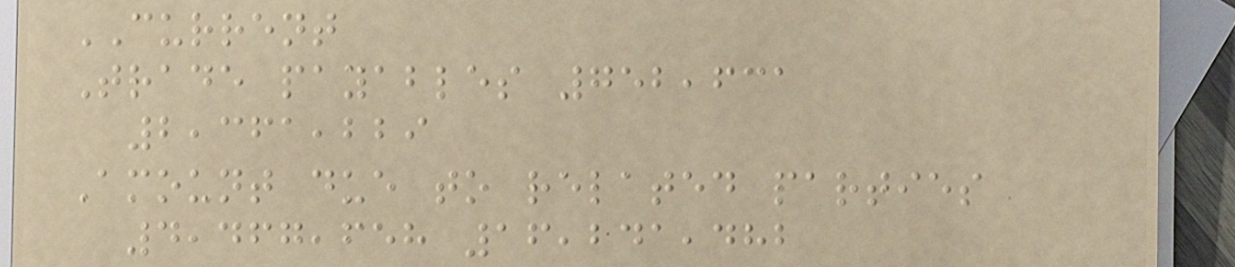CURRENT
Trade payables 752,631
2,361,229
Amount due to related parties
4,467,658 16,241,482
